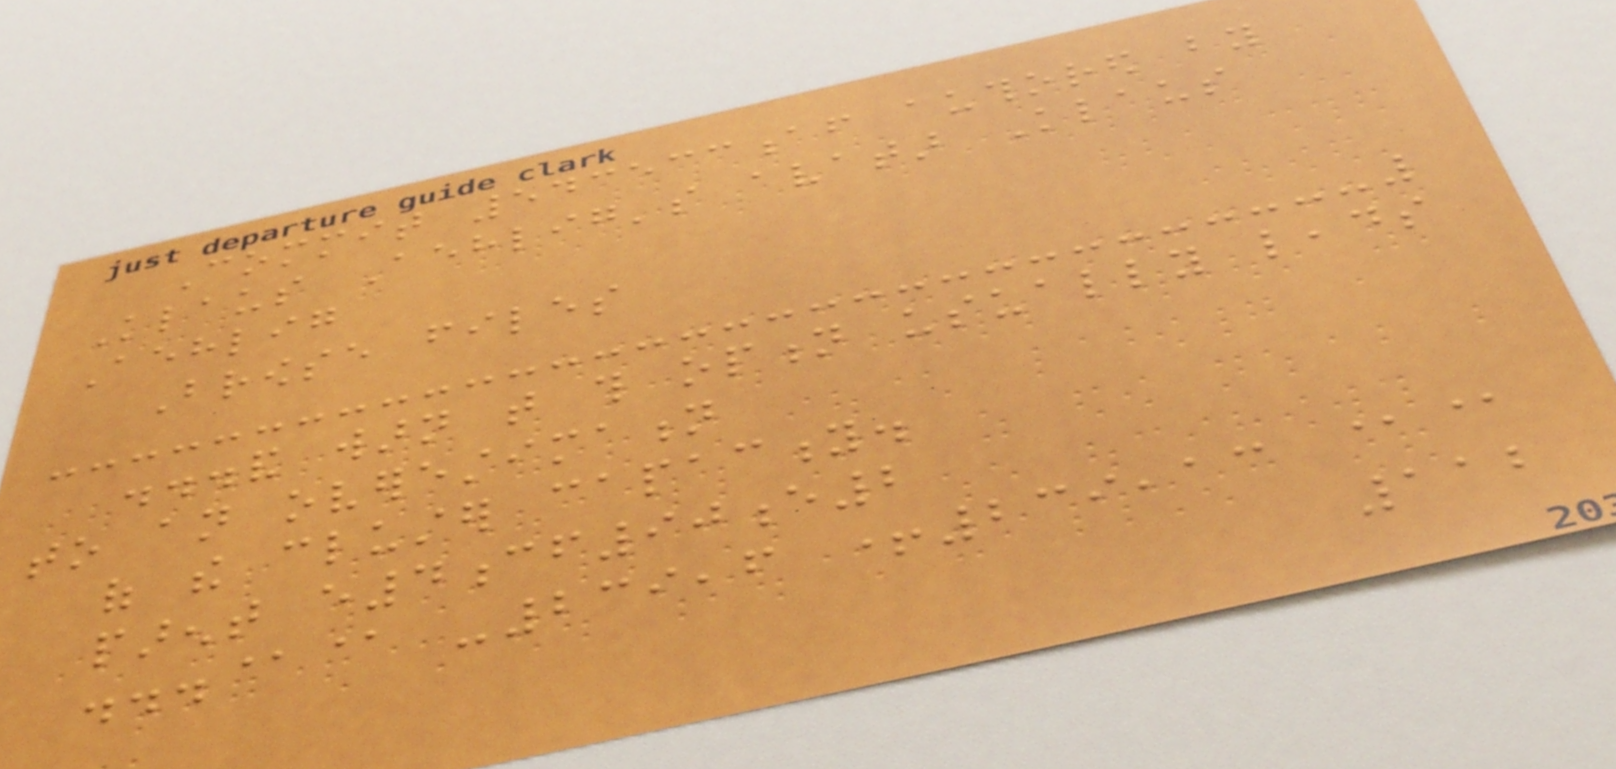Commit 543533af authored by
Klaus Aehlig's avatar Klaus
Aehlig
Browse files
...and warn that this option usually leads
to an overestimation
of the cluster capacity.
parent e4cf90e2
...@@ -239,6 +239,13 @@
112
